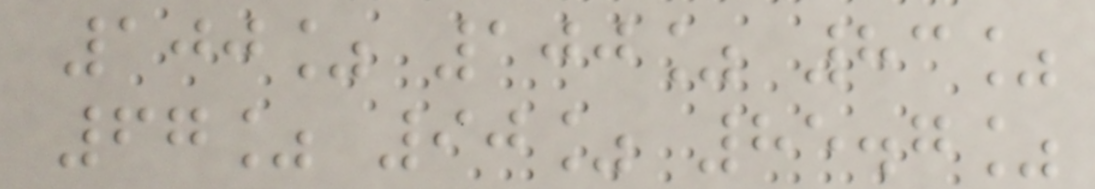100% 100% 83%
67% 90% 85.7%
